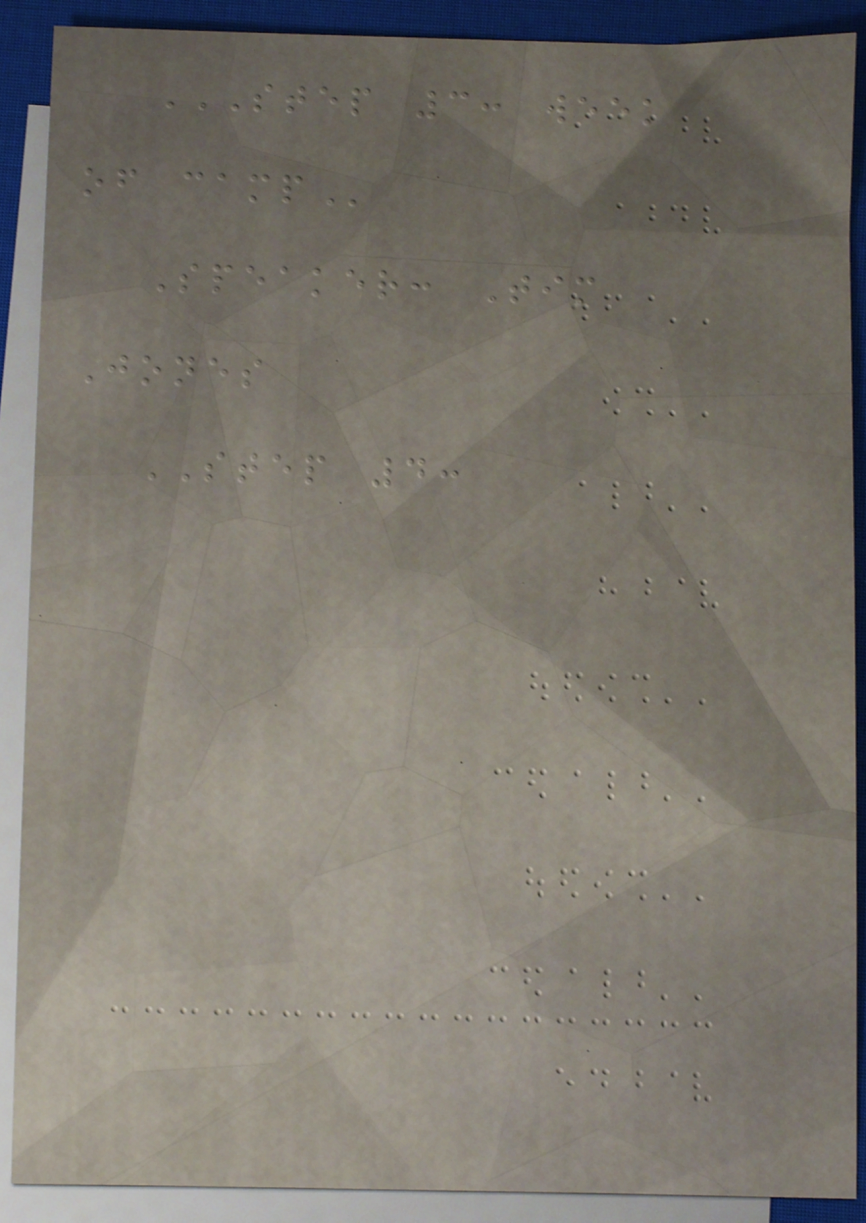STEP 3: WEEK
OF CAMP
Speaker: Tim
Jones
STEP 4:
